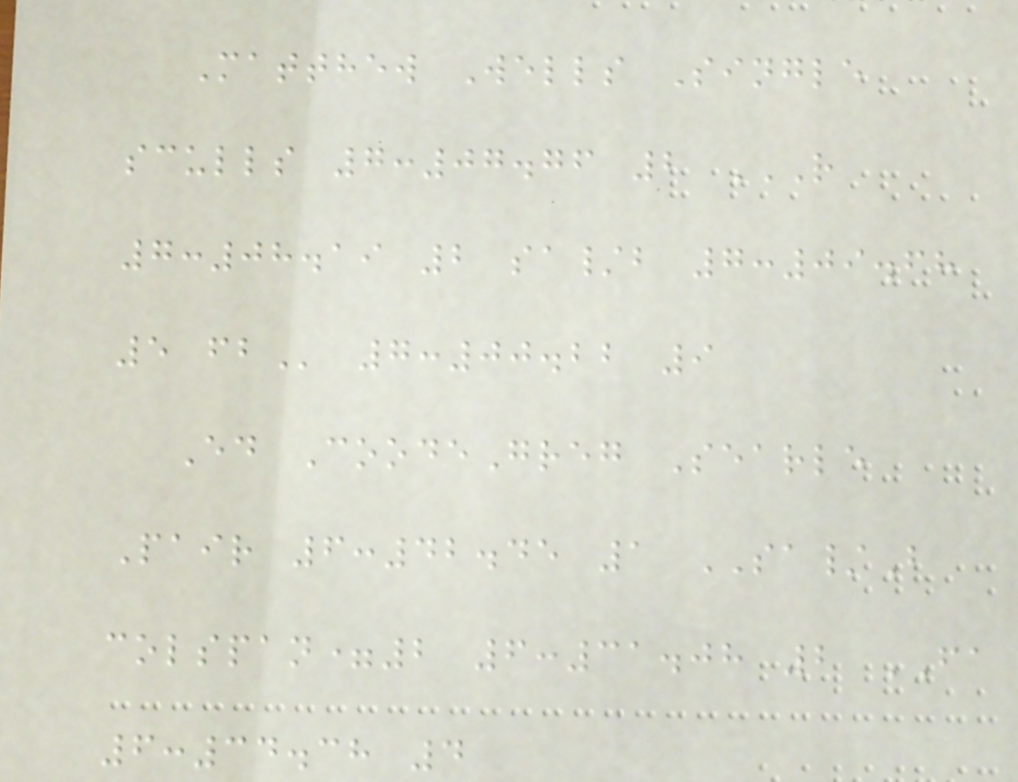Matthew Wells Single
sculls 7:07.76 2 R
7:08.19 2 SA/B 7:09.68
5 FB 7:00.22 9
Ed CoodeGreg Searle
Pair 6:42.45 1 SA/B
colspan=2 6:31.08 2 FA
6:34.38 4
